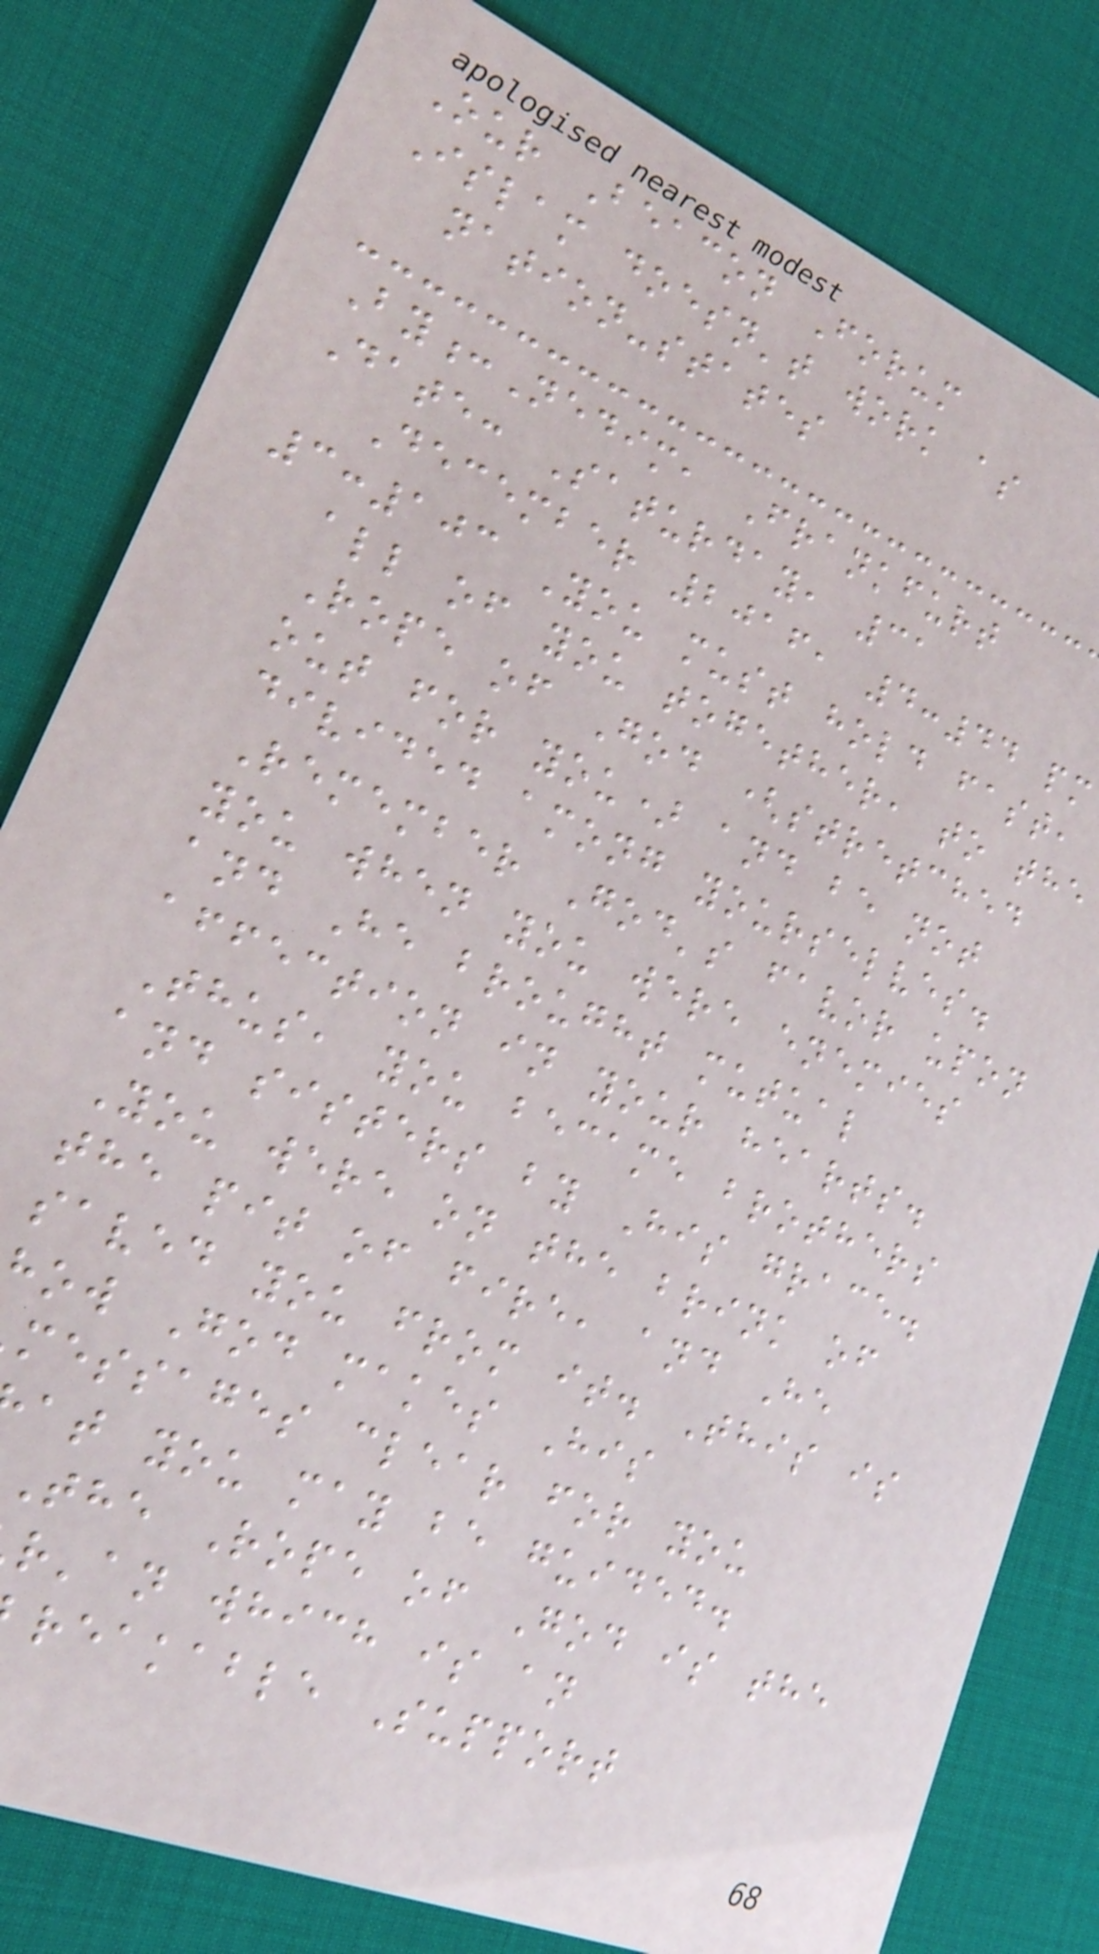Our Beacon Forum
Islam doesn't work as
nation-states
By:Nedim, Frankfurt
Date: Saturday, 31
December 2016, 4:44 pm
3:103 You must hold fast,
all of you together, to the
Rope of God (stretched
out for you) and be not
divided among yourselves.
Remember God's favor upon
you when you were enemies
and He brought mutual
affection in your hearts.
Thus, you became brothers
and sisters by His grace.
You were on the brink of
the pit of fire, and He
saved you from it. This is
how God makes His
messages clear for you
at you may be guided.
The Rope of God is the
r'an which is an
reakable Support
